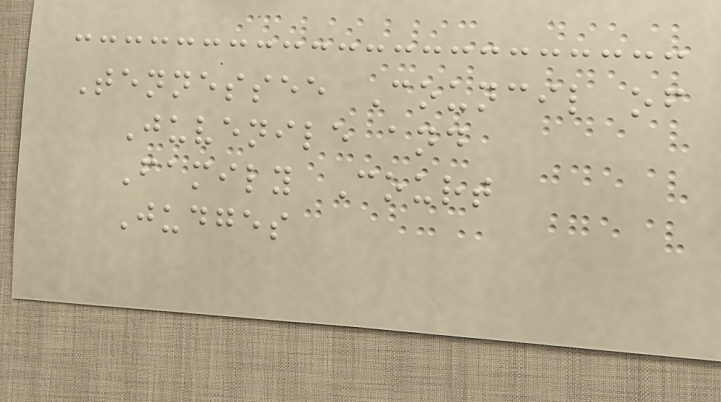Tennessee Council of
Juvenile and
Family Court
Judges
